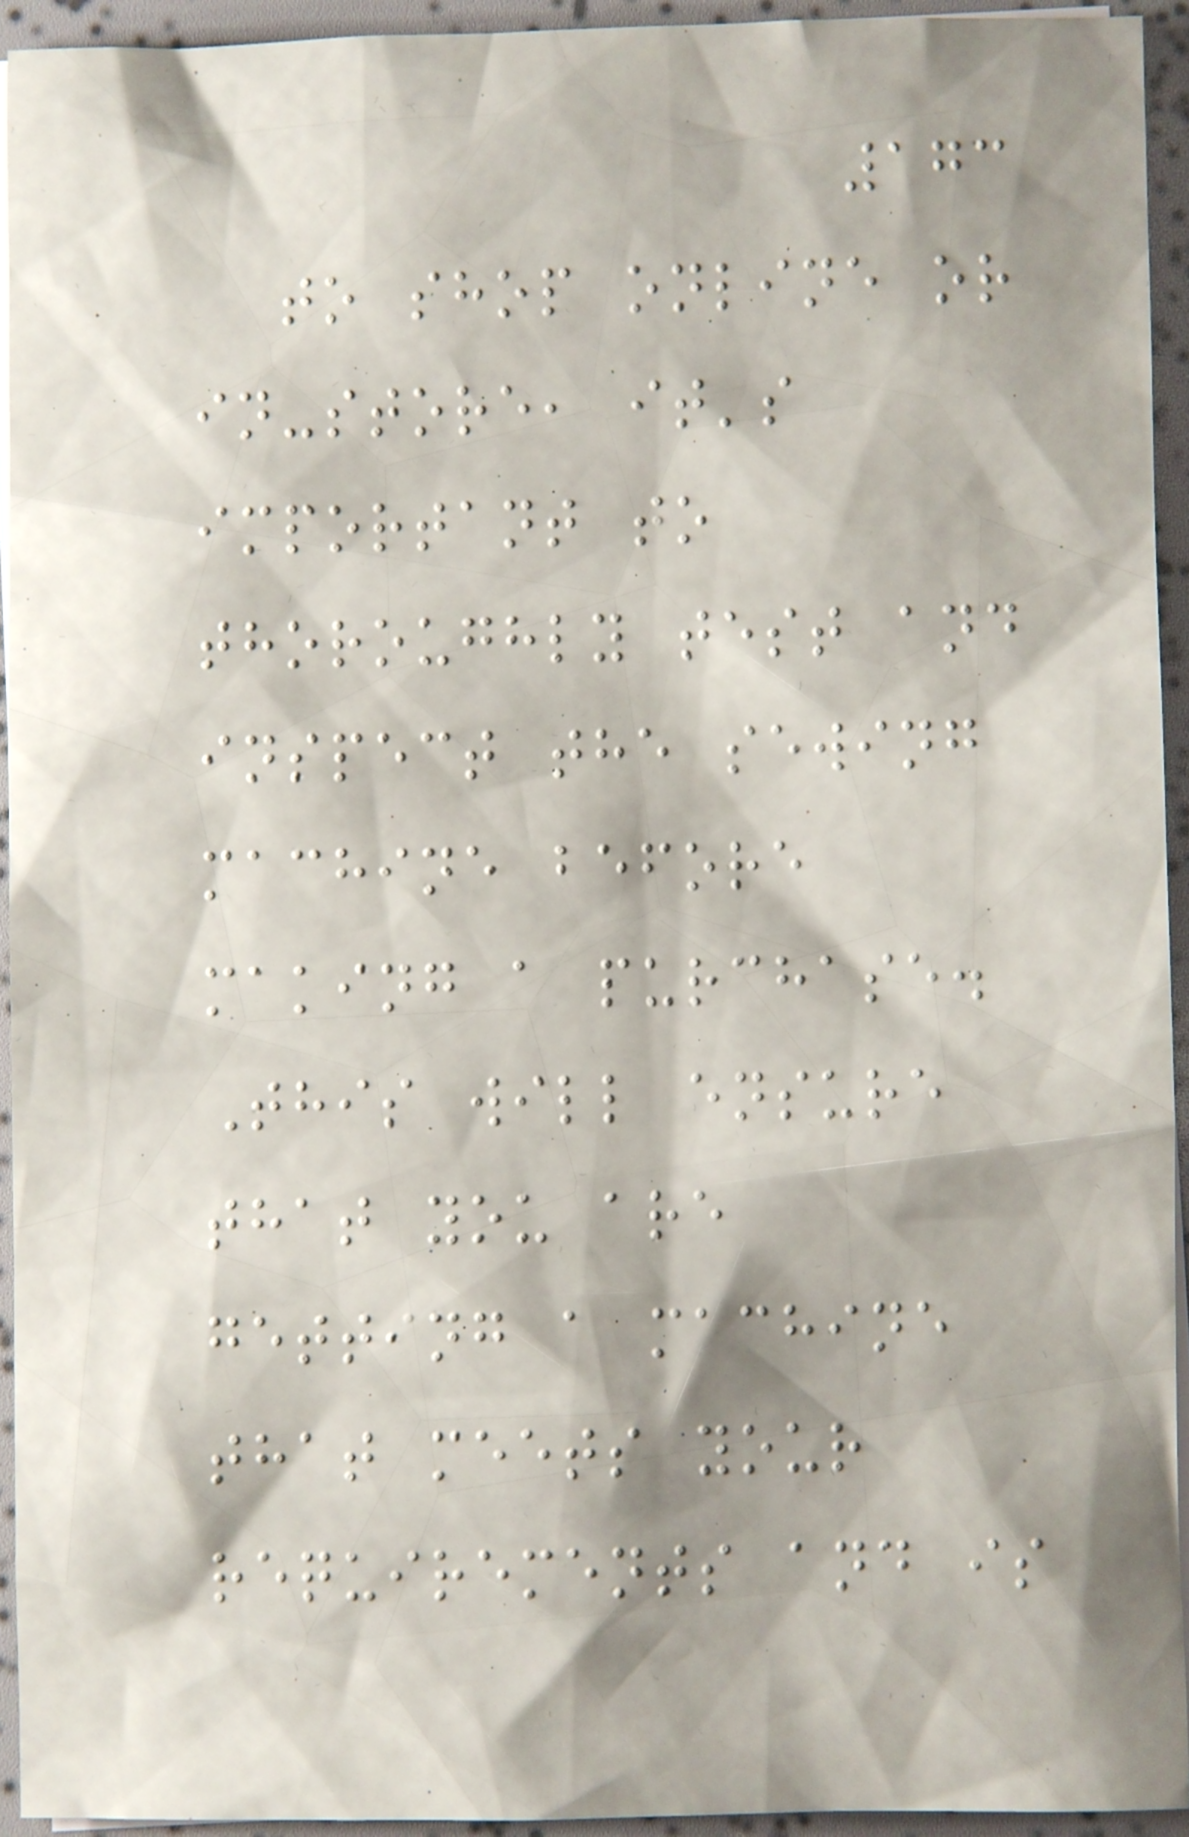173
to shop online or
in-store, it's
important to
thoroughly test and
inspect the sewing
machine before
making a purchase.
This will ensure
that you are
getting a machine
that meets your
requirements and is
